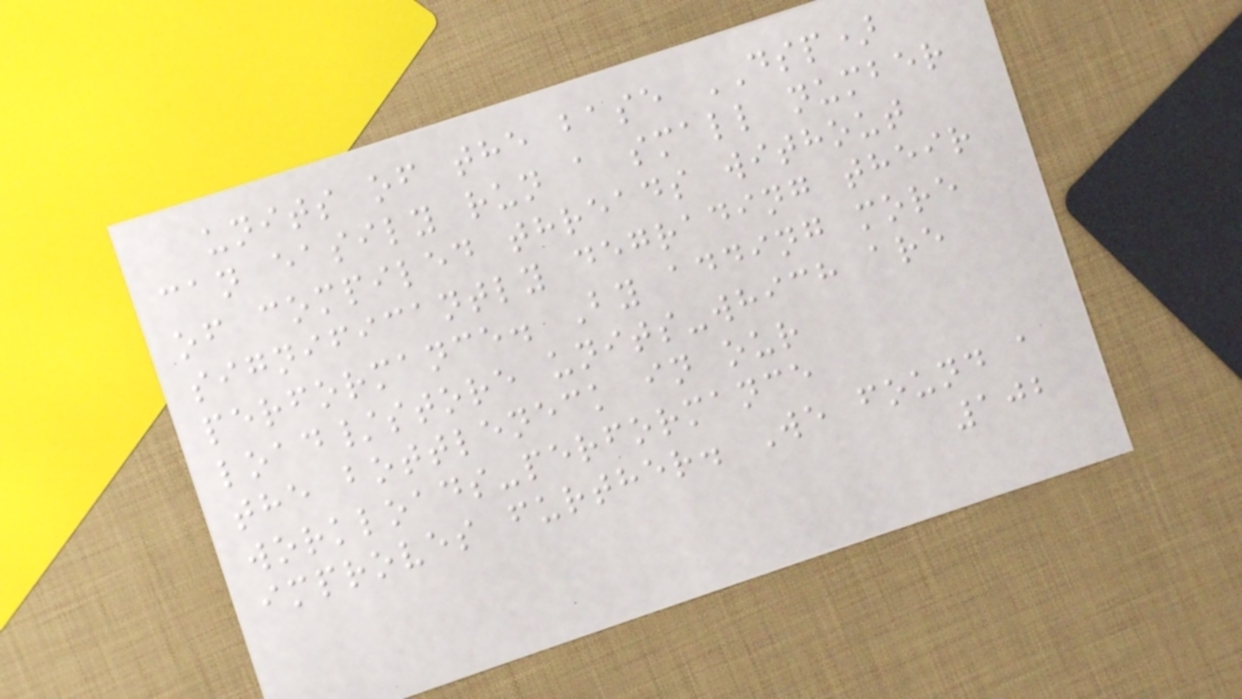units of the base DSP)
can easily run a small number
of compiled threads without
significantly degrading their
performance. By adding more
load/store units-which are
the bottleneck in our
workloads-performance
improves further. We found a
102
